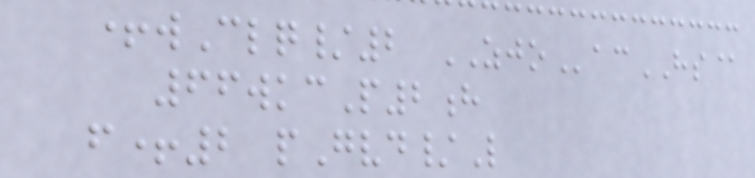+wClq/2 ZJOacHS@
66wkcP2h
f+2 pGvd/L
